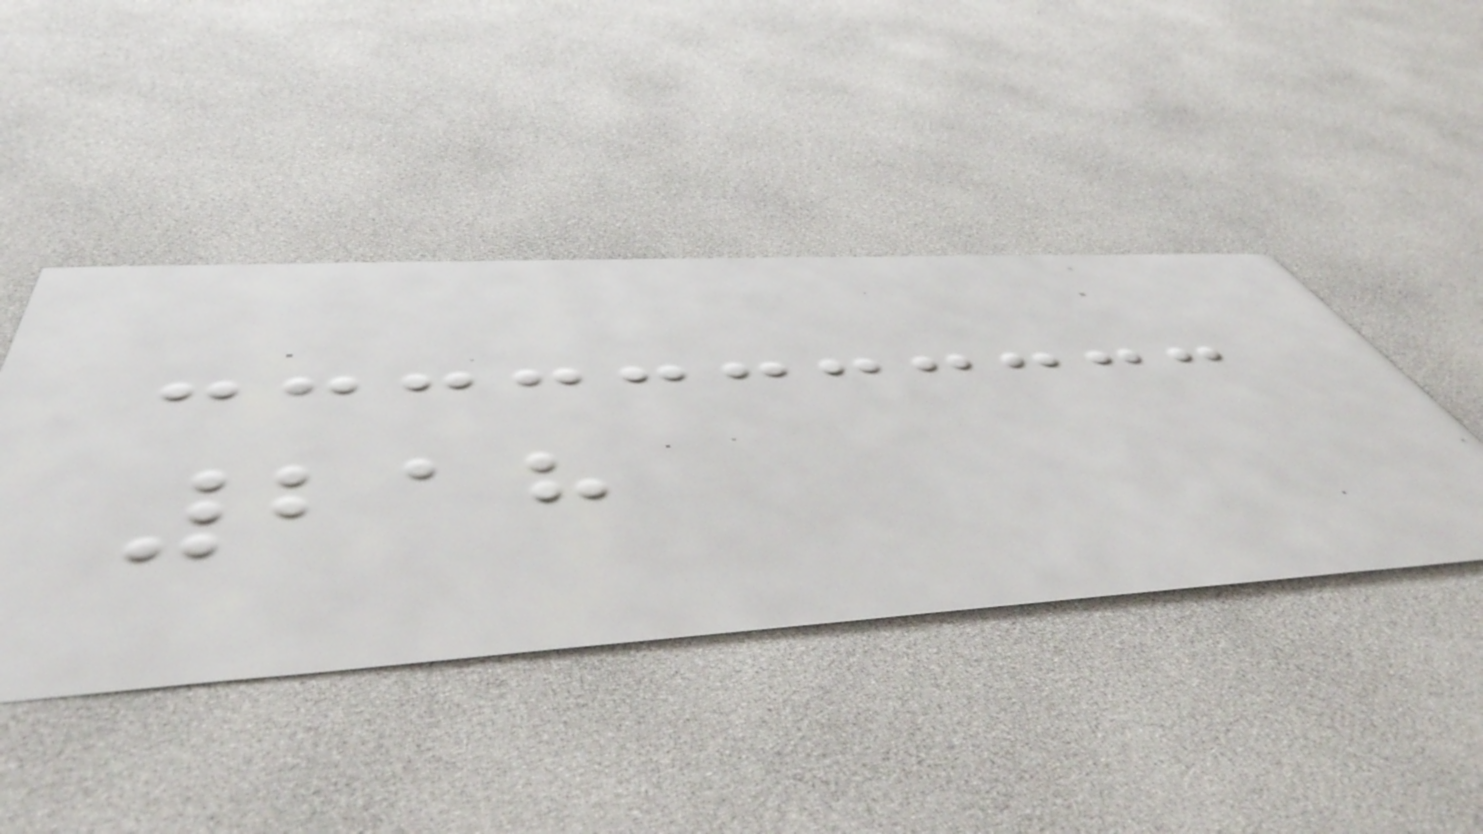218
